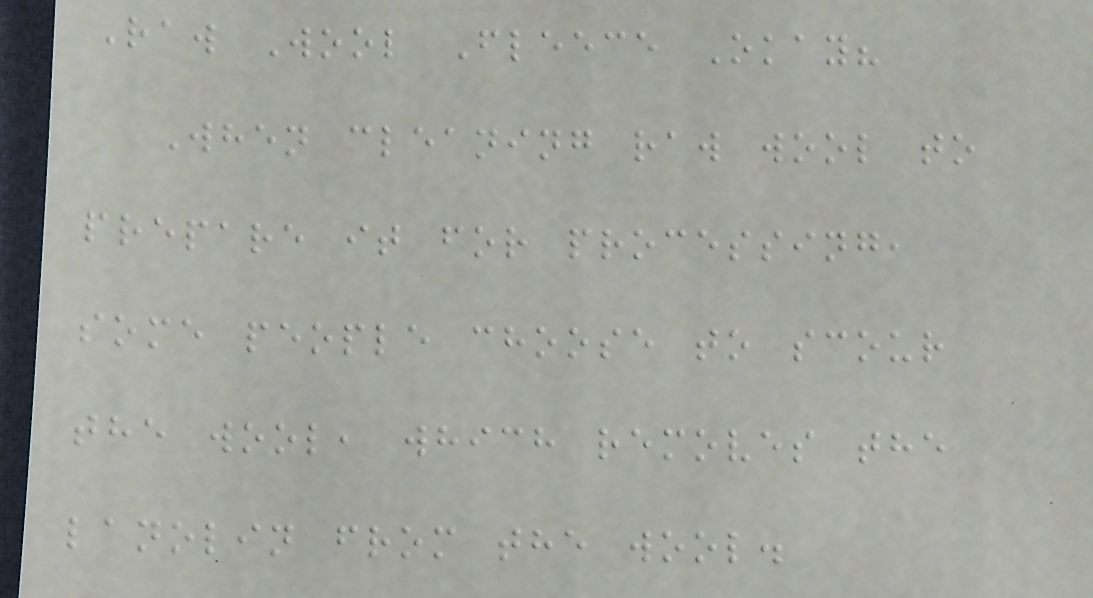Raw Wool Fleece Okay?
When cleaning raw wool to
prepare it for processing,
some people choose to scour
the wool, which removes the
lanolin from the wool.
